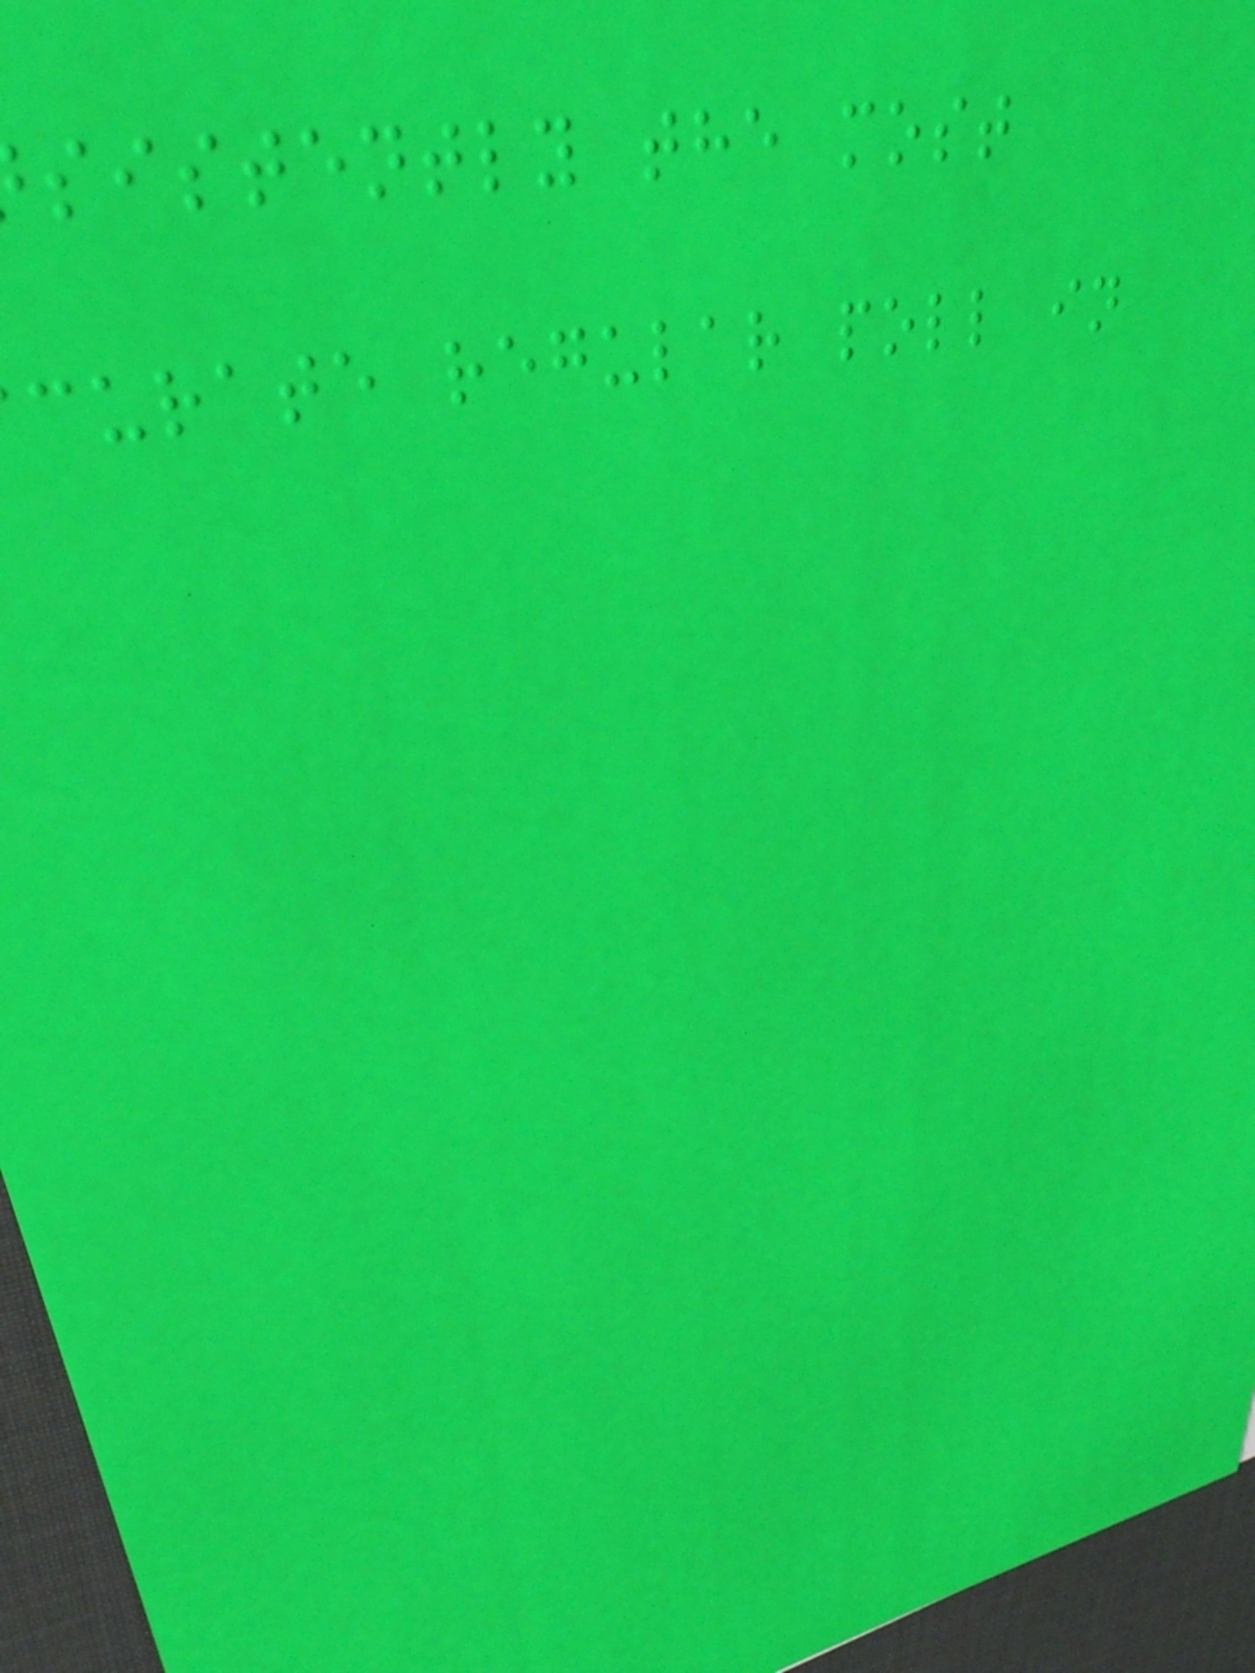sistently the most
curate regular poll in
